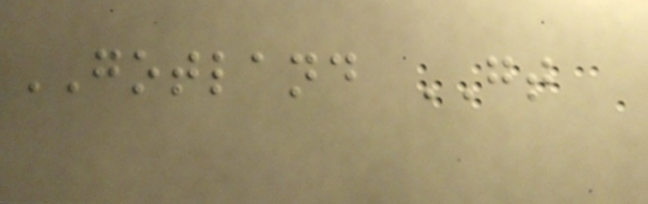GOTLAND GT
